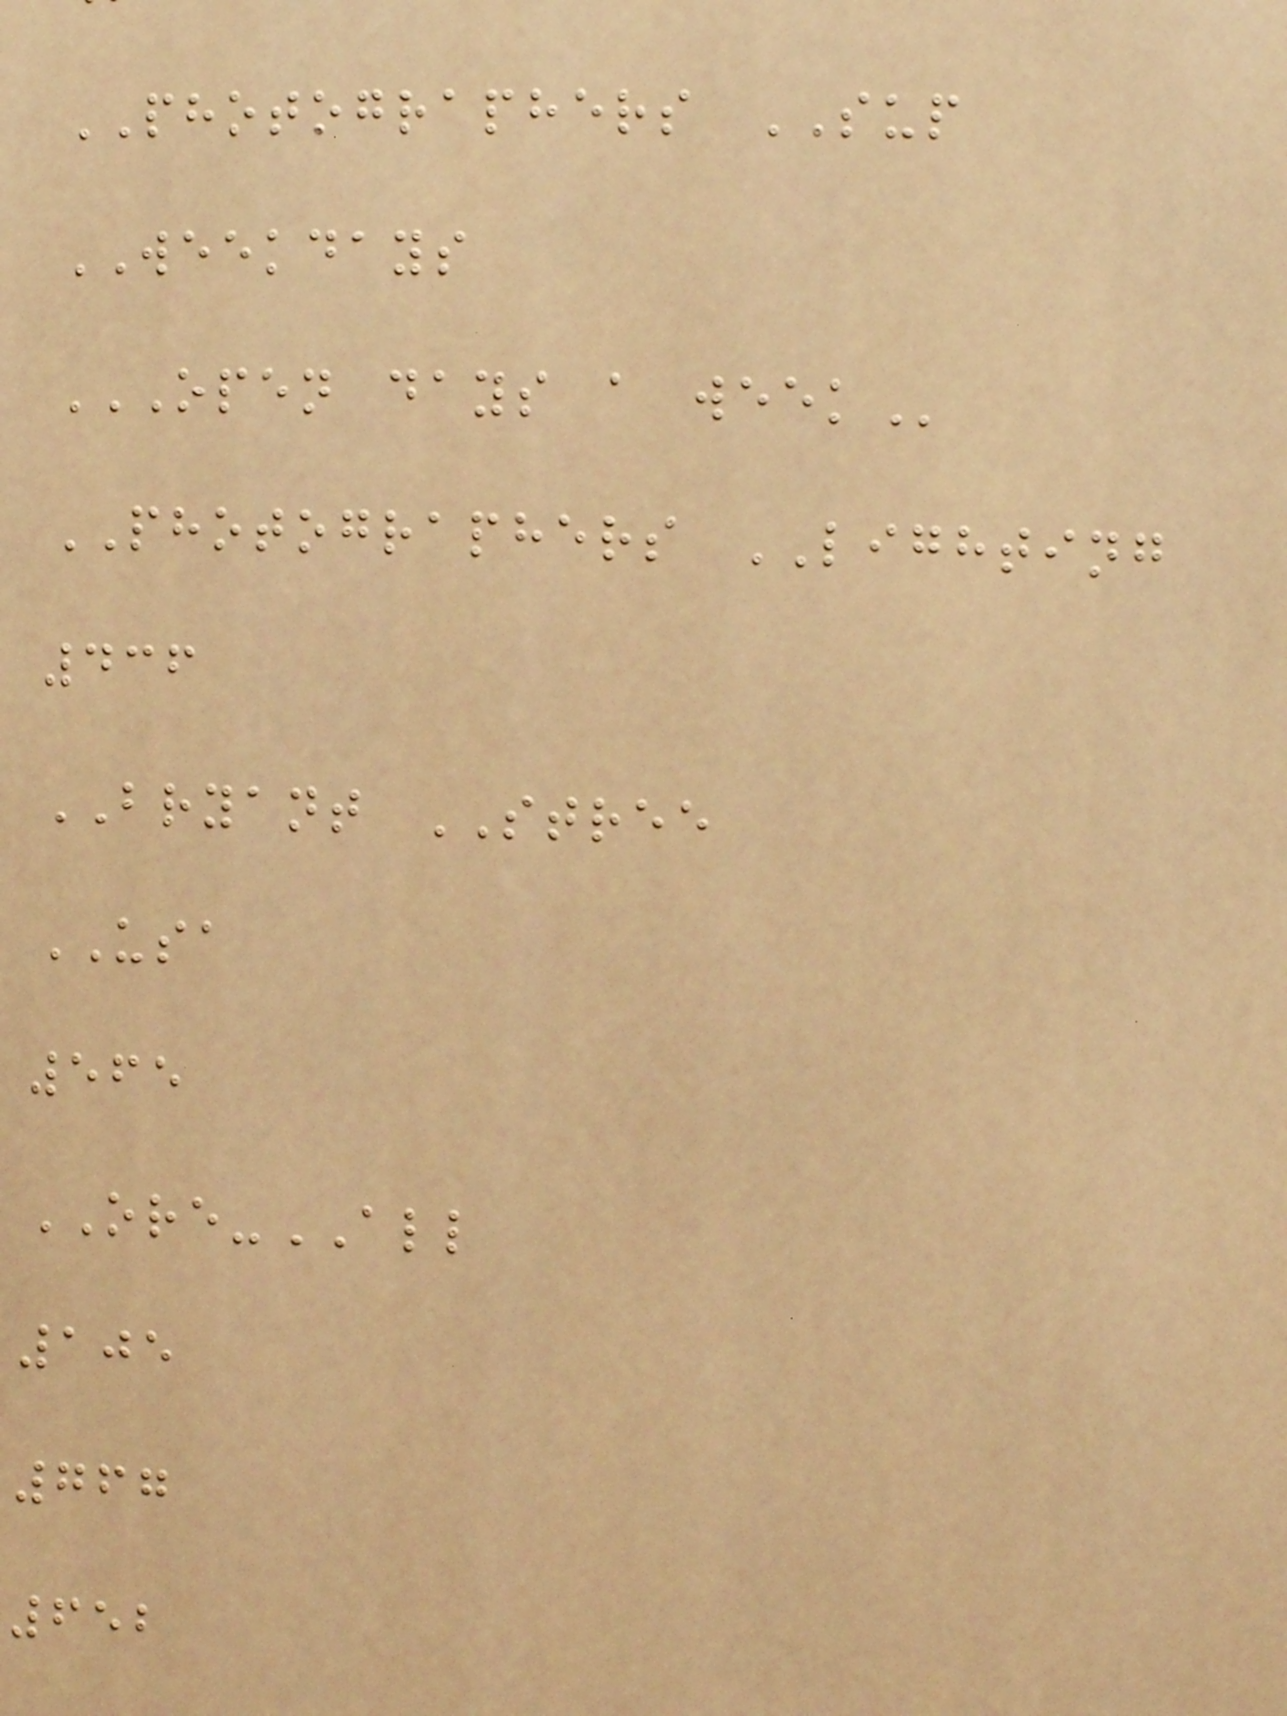PHOTOGRAPHERS SUP
WEEKDAYS
OPEN DAYS A WEEK
PHOTOGRAPHERS LIGHTING
436
BRYANT STREE
USA
565
ORE-ALL
105
767
652
